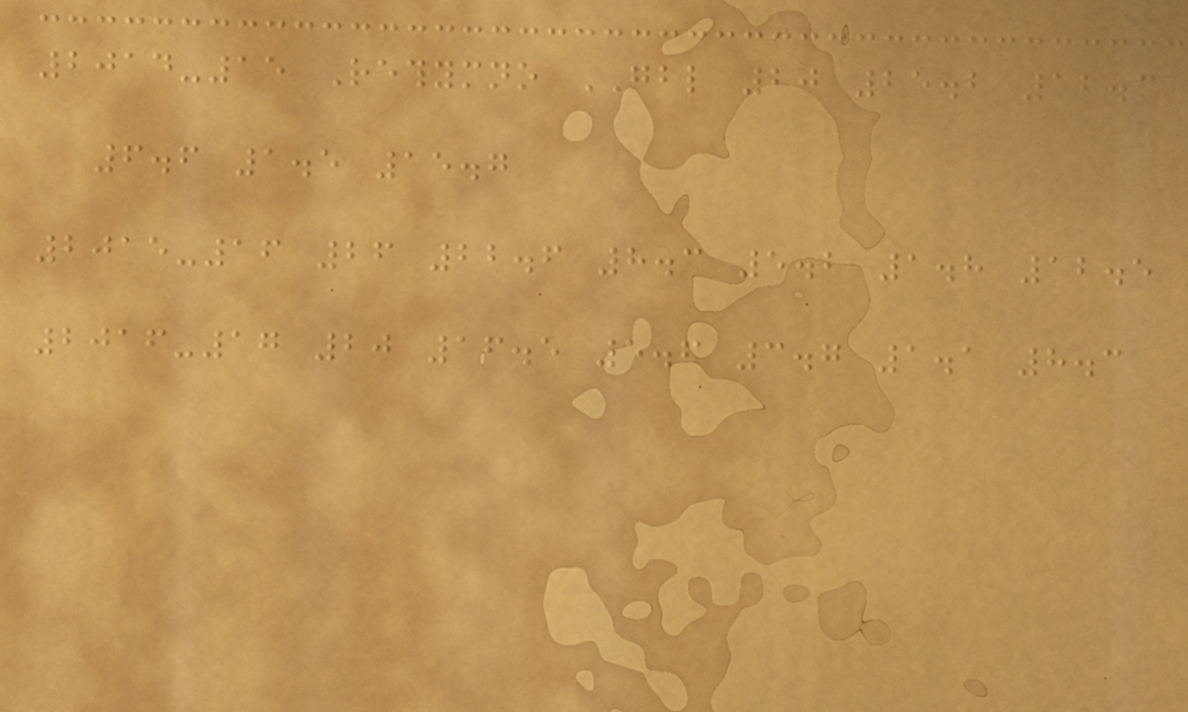2014-15 Rethymno GBL 20 25.2 12.3
6.6 1.5 15.7
2015-16 26 22.6 8.3 5.2 1.8 12.5
2016-17 20 16.5 5.6 3.7 1.1 8.3
